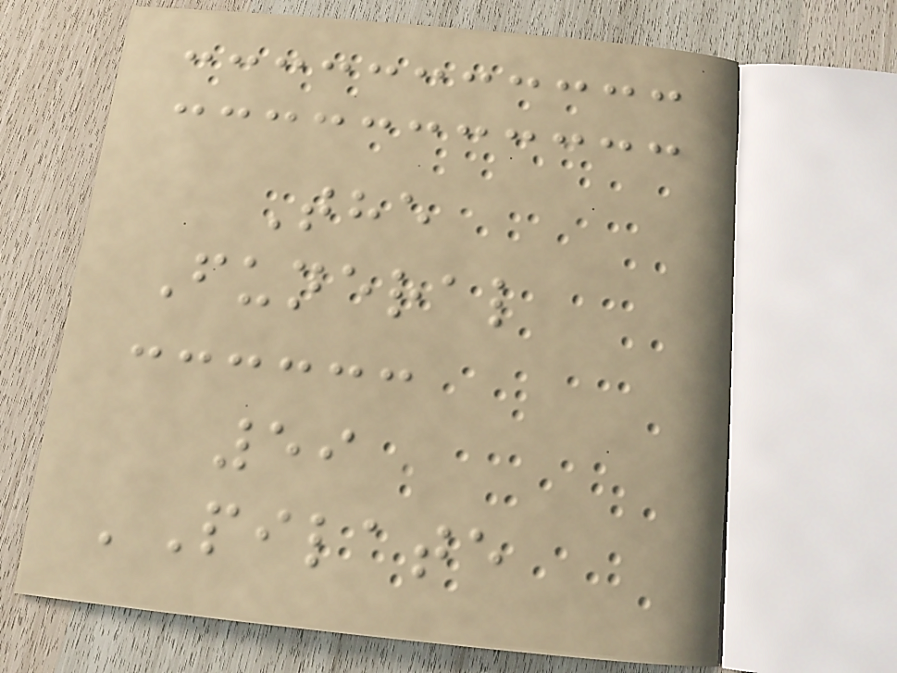The
Funeral
59
'Pilate
